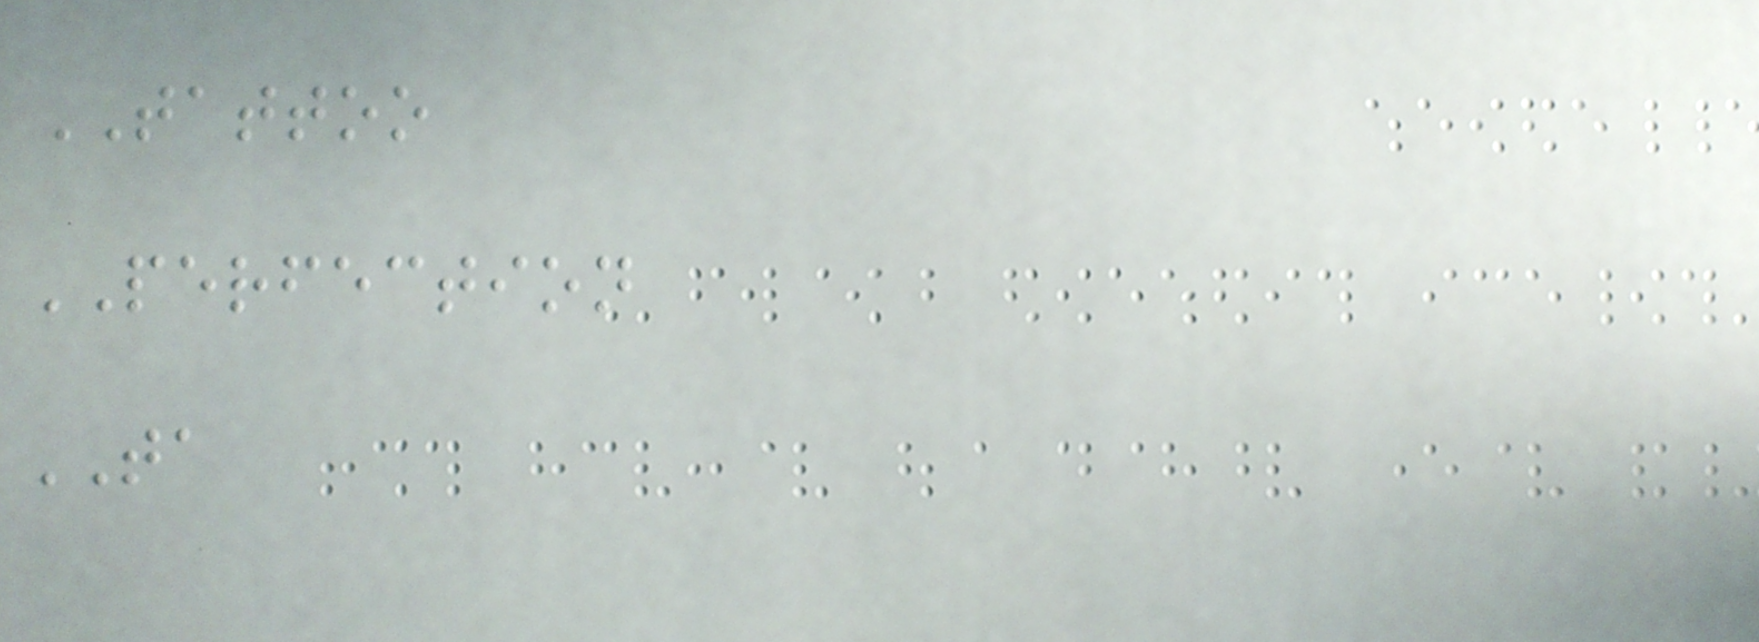TATTOO
PERFECTION
TA
